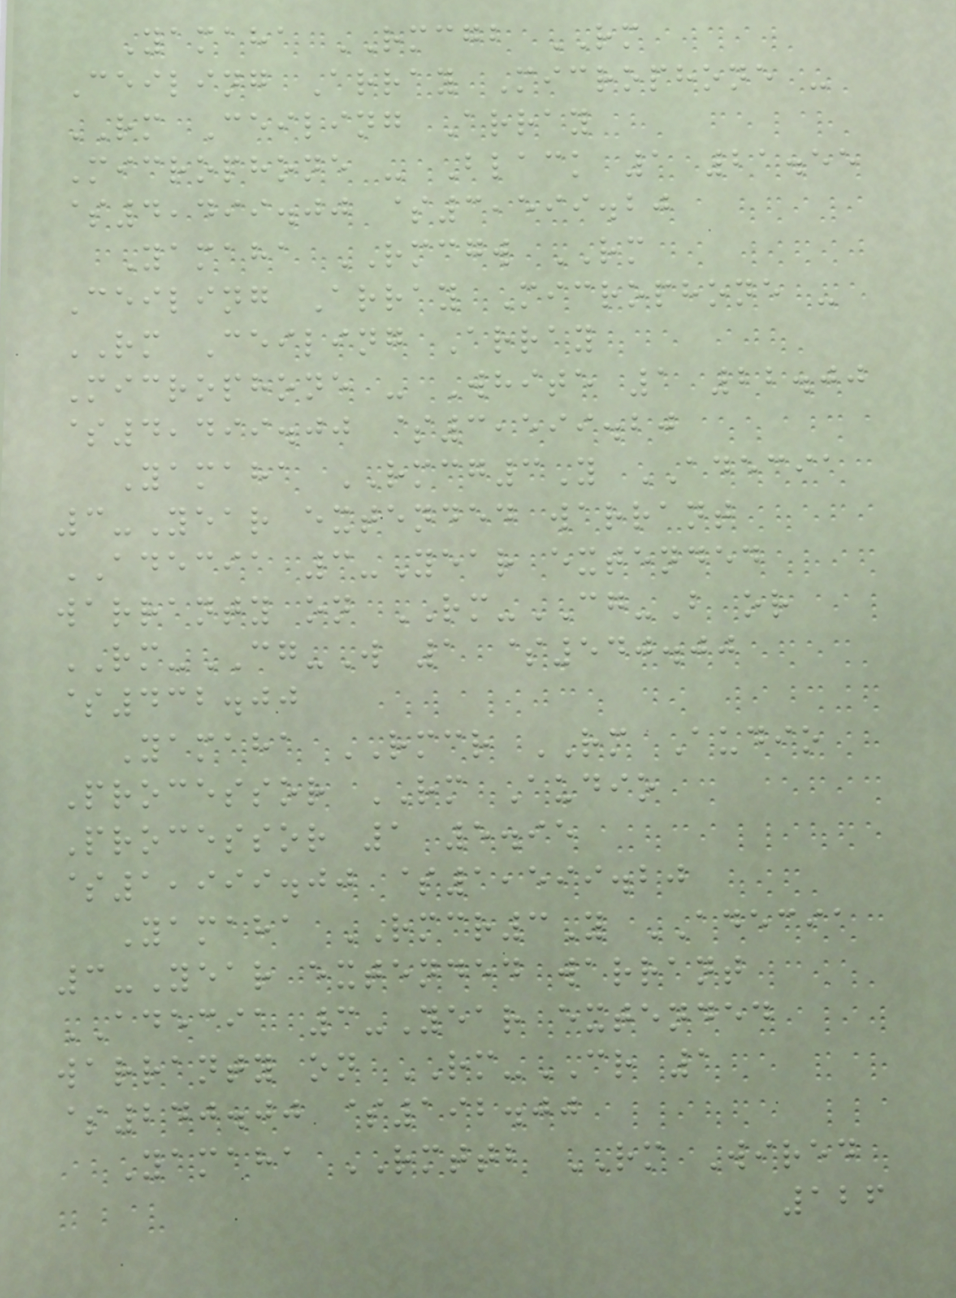Yamaha RMCGB RM
Ceiling Array Microphone -
RM Ceiling Array
Microphone - Black 1 21.55
$4,499.00 $3,599.20
Yamaha RMCGW RM
Ceiling Array Microphone -
RM Ceiling Array
Microphone - White 1 22.00
$4,499.00 $3,599.20
Yamaha RMCG3Y ADECIA
3-Year extended warrant
ADECIA 3-Year extended
warranty on RM-CG-B or
RM-CG-W 1 $540.00
$432.00
Yamaha RMCR RM Audio
Processor RM Audio
Processor 1 5.95
$1,999.00 $1,599.20
Yamaha RMCR3Y ADECIA
3-Year extended warrant
ADECIA 3-Year extended
warranty on RM-CR 1
$240.00 $192.00
Yamaha RMTTB RM Wired
126
